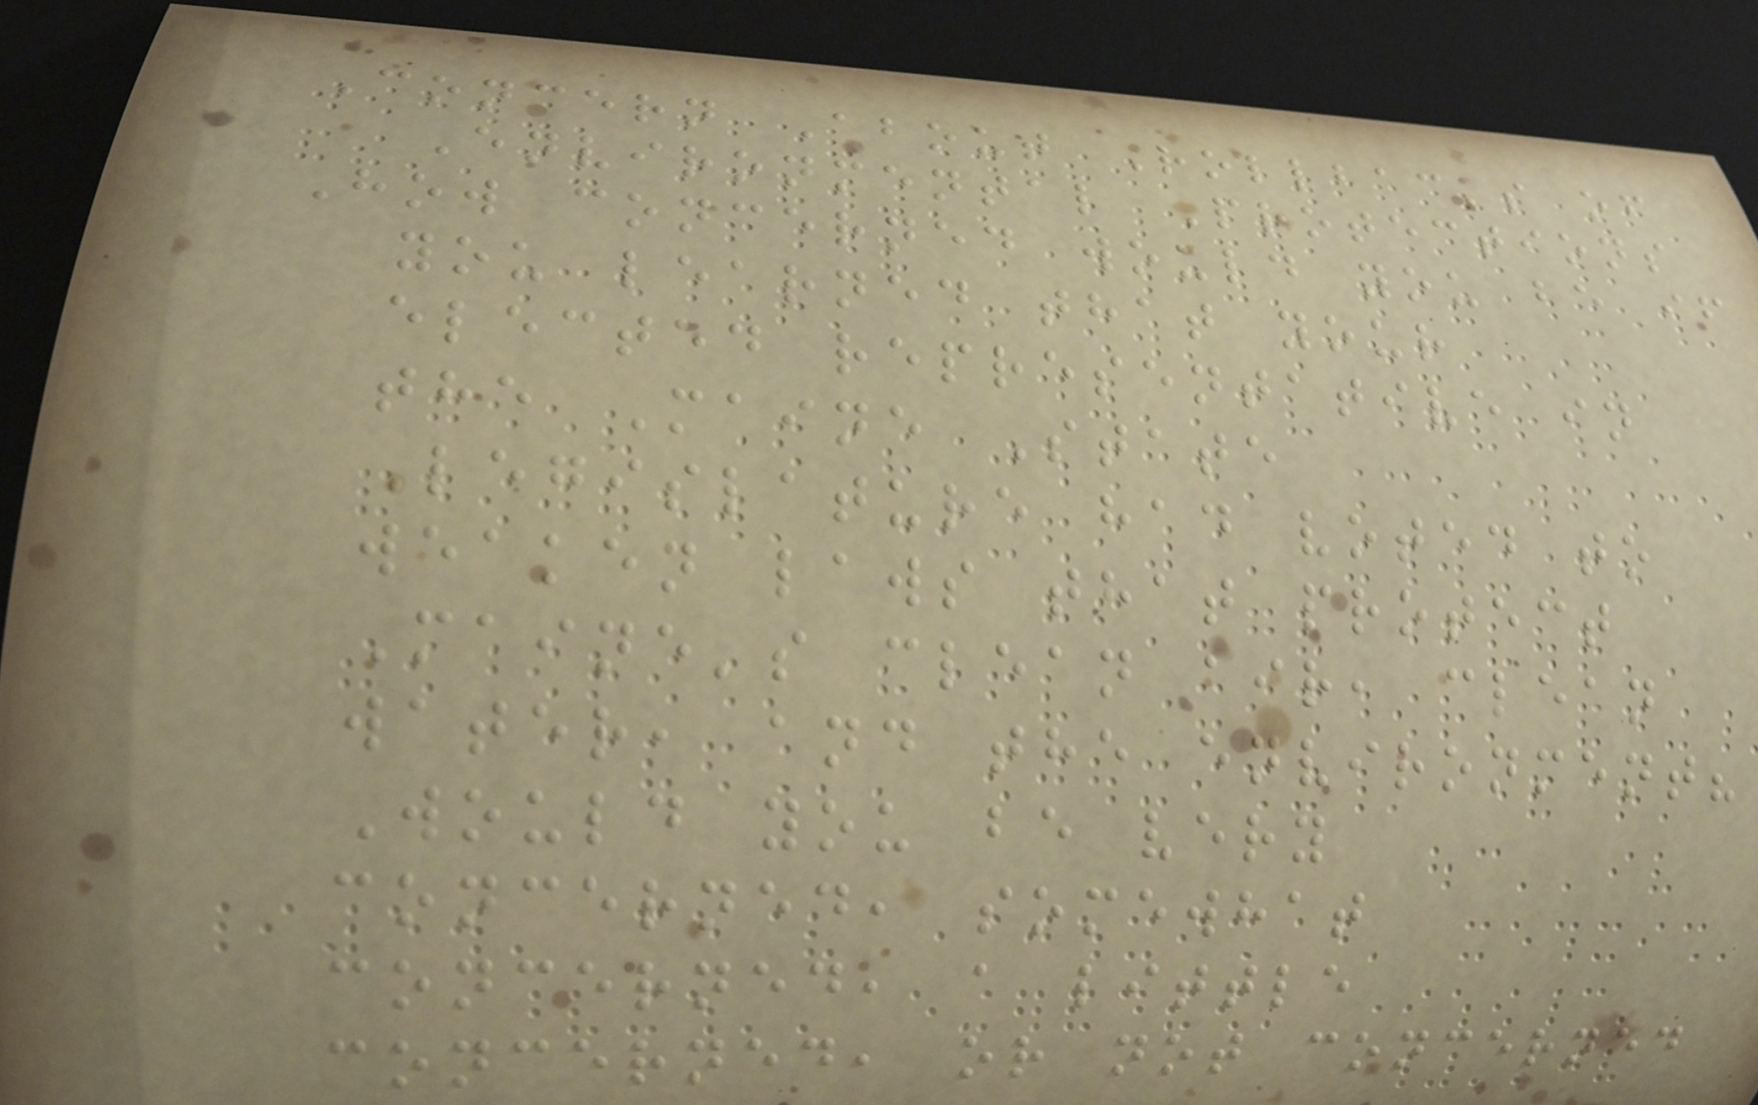Concern About Rollbacks of
Environmental Protections
How concerned would you be if
you learned that your
elected representative in
the Maine State
Legislature had voted to
weaken laws that protect
Maine's clean air, clean
water, and the environment?
Would you be very
concerned, somewhat
concerned, a little
concerned, or not concerned
